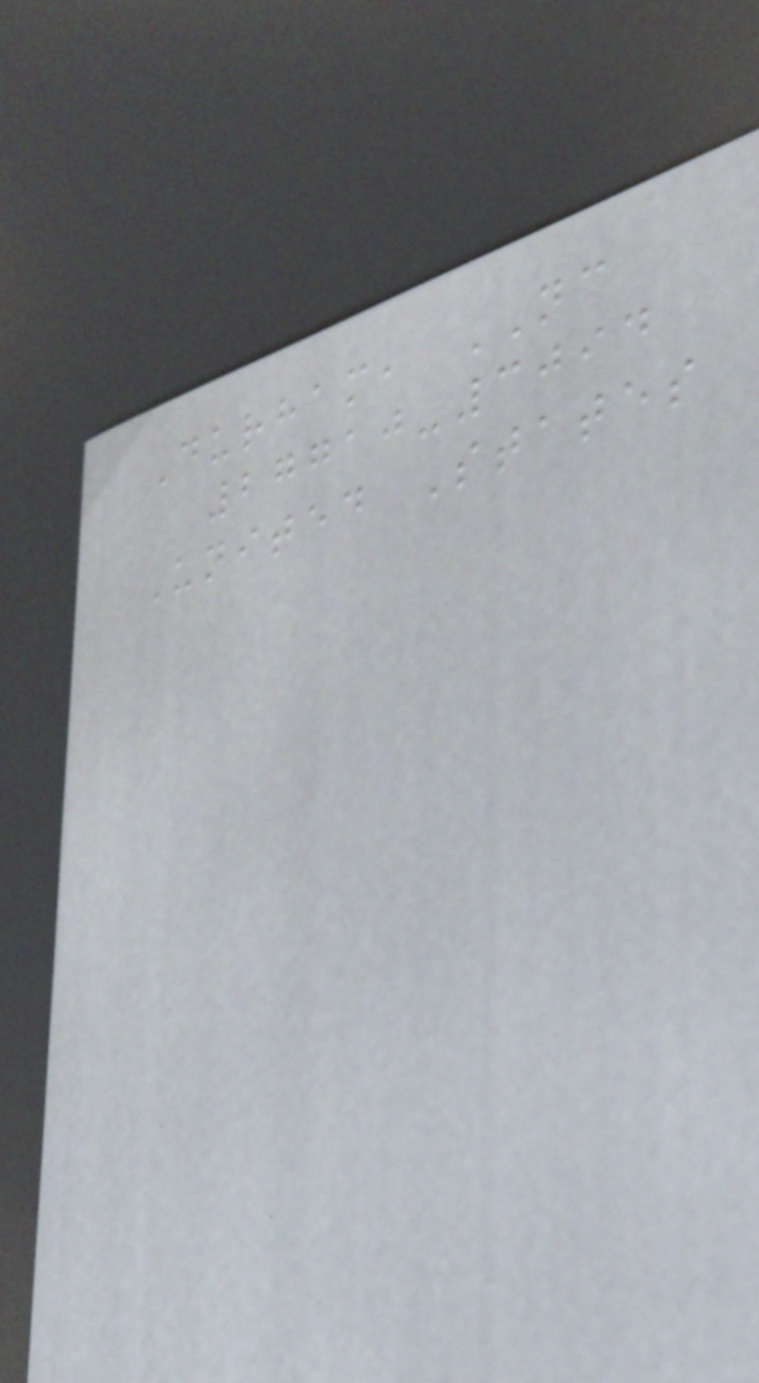Durham, NC
27710-3094
United States
